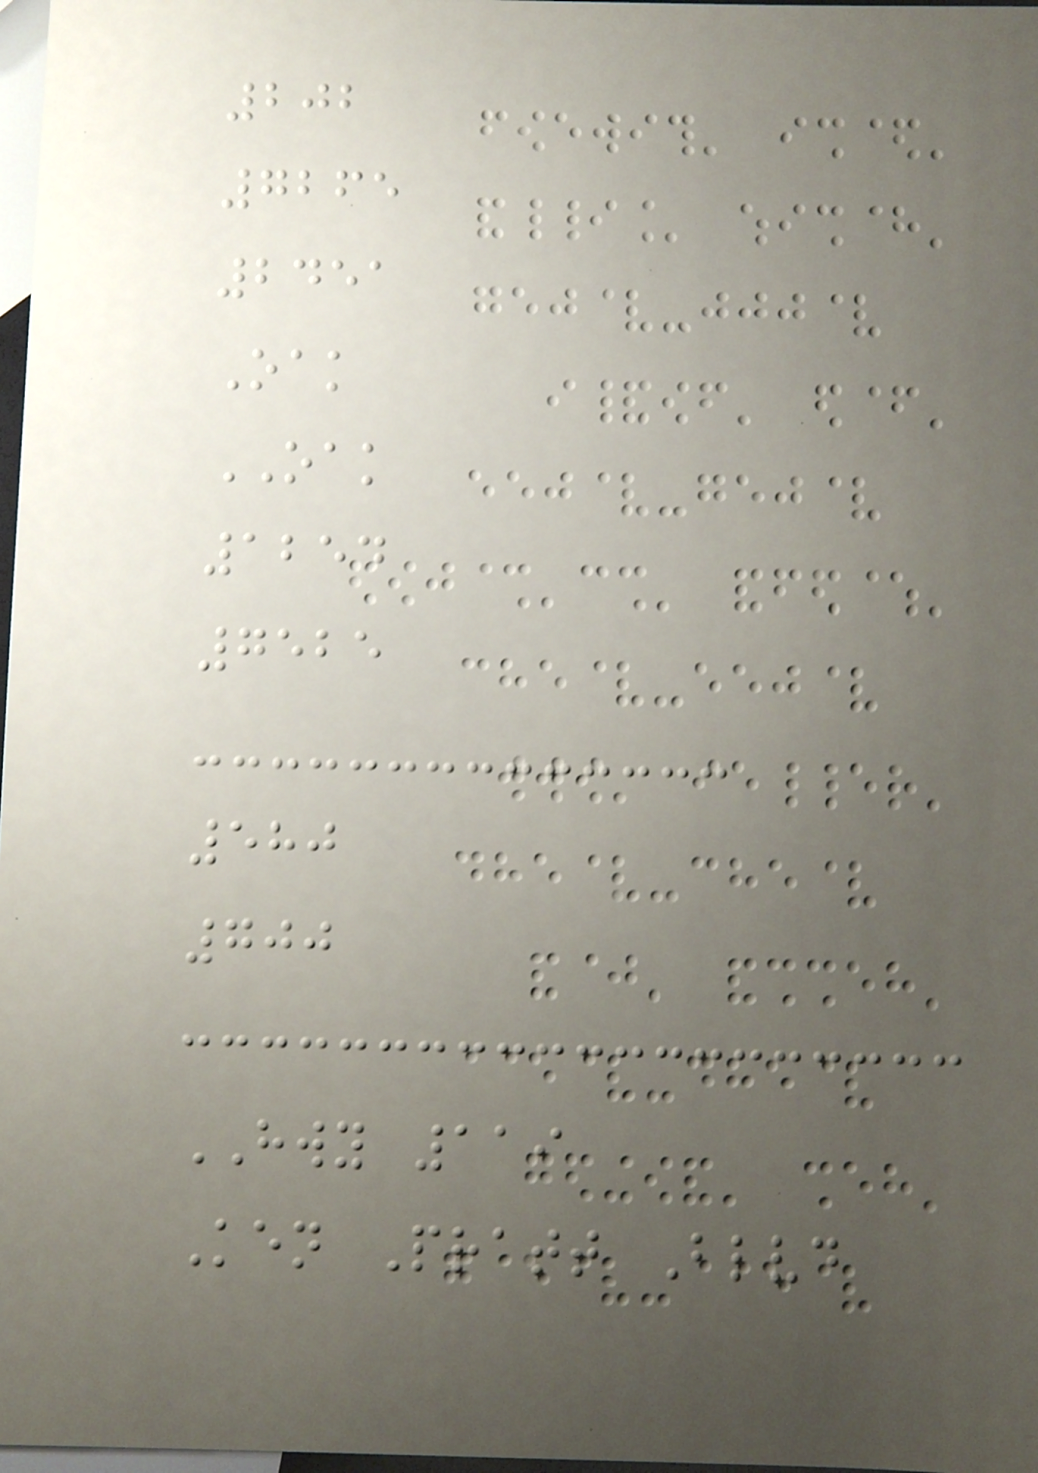202
7265
2451
Oak
OAK
1254
7525
580
700
HWY 119
Ken Pratt Blvd
